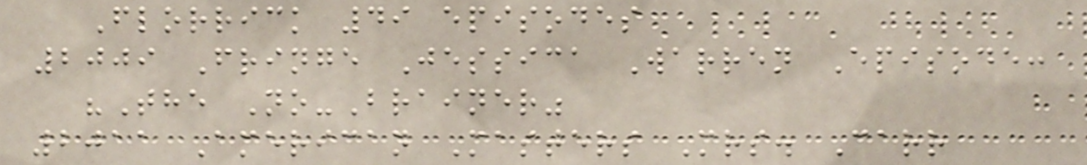Florrick 49 episodes
2009 Fringe Jessica Warren Episode:
"The No-Brainer"
2011 American Masters Mrs. Carr
